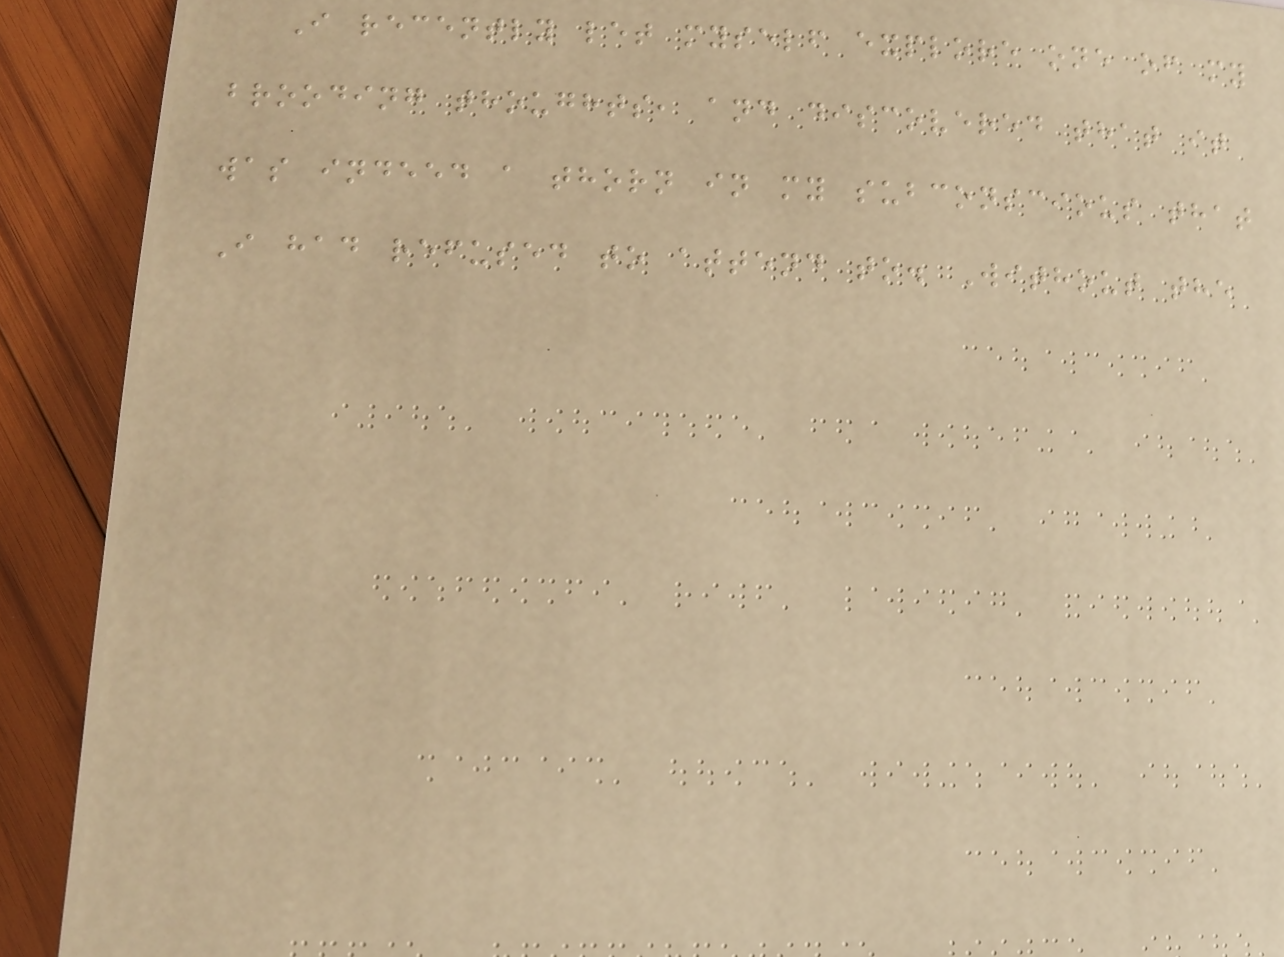I recently let myself explore one of my
brooding thoughts, and discovered that it
was indeed a thorn in my subconscious that
I had refused to attend to. Without the
